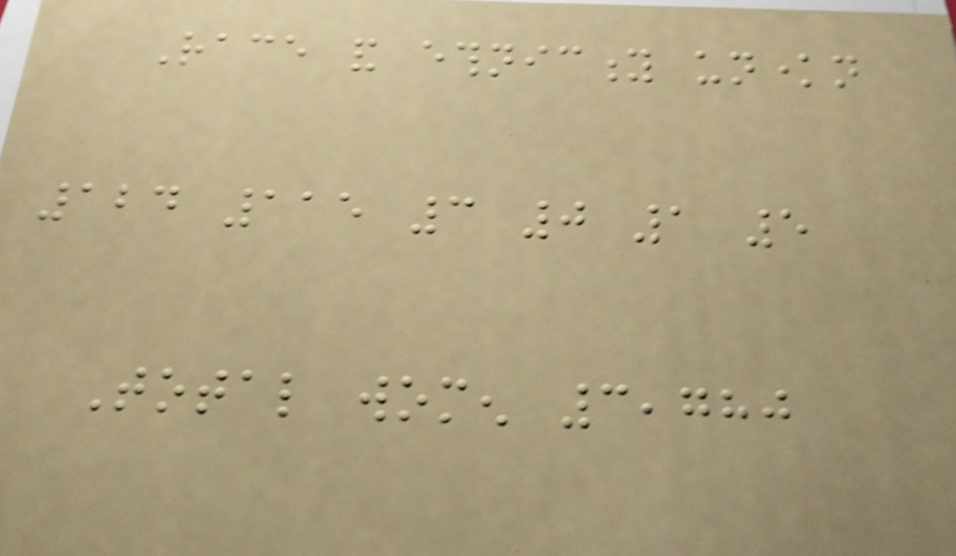Race and ethnicity unknown
124 115 3 0 1 5
Total women 3,780
